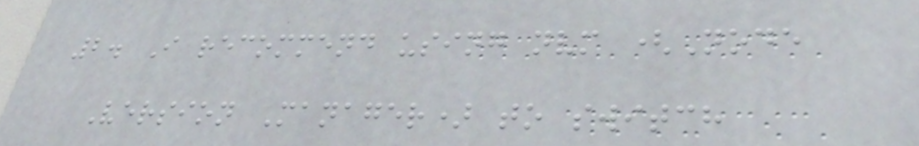2. I recommend using nvm (Node
Version Manager) to switch
